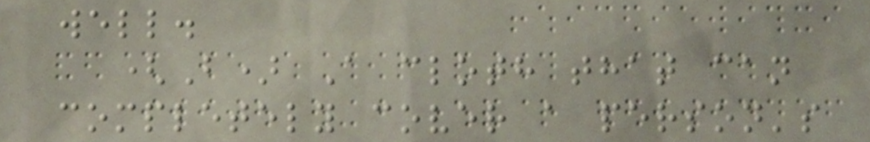well.
(B) A cloth that can
completely cover a person's
